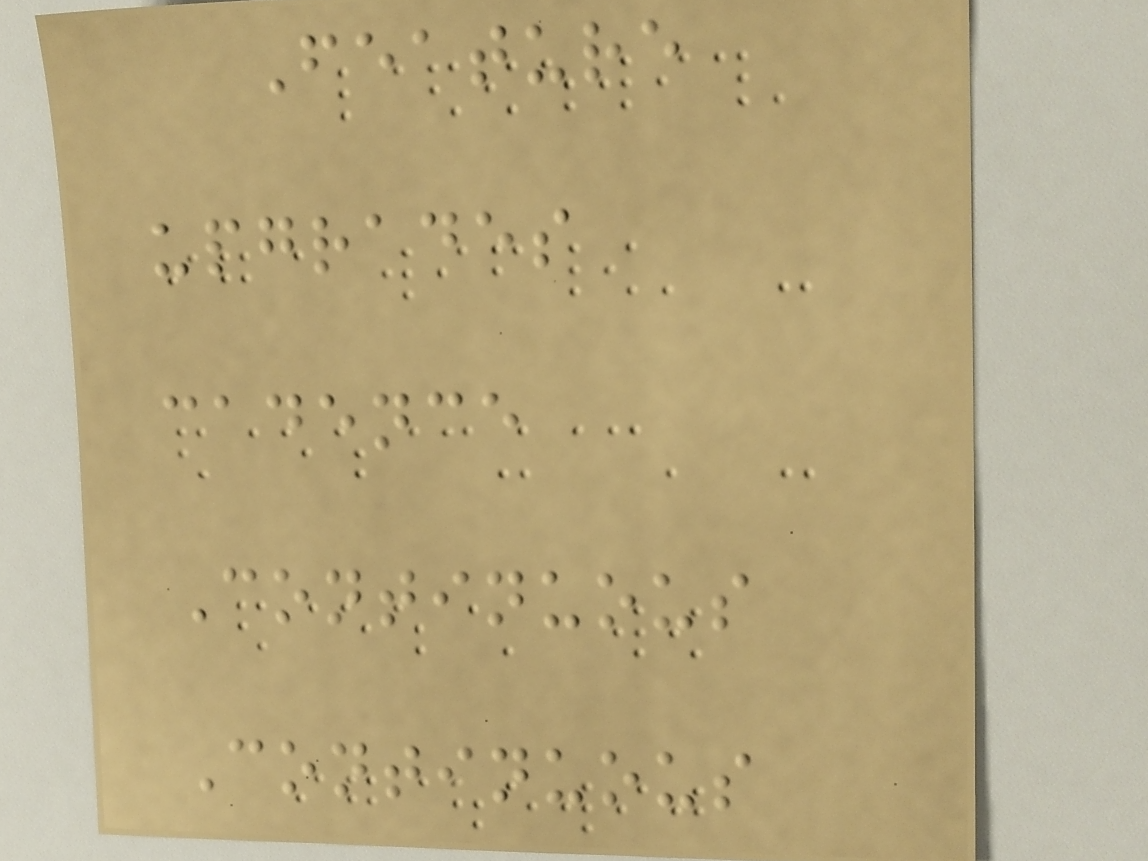Feature
upgrades
cadence
Continuous
Continuous
